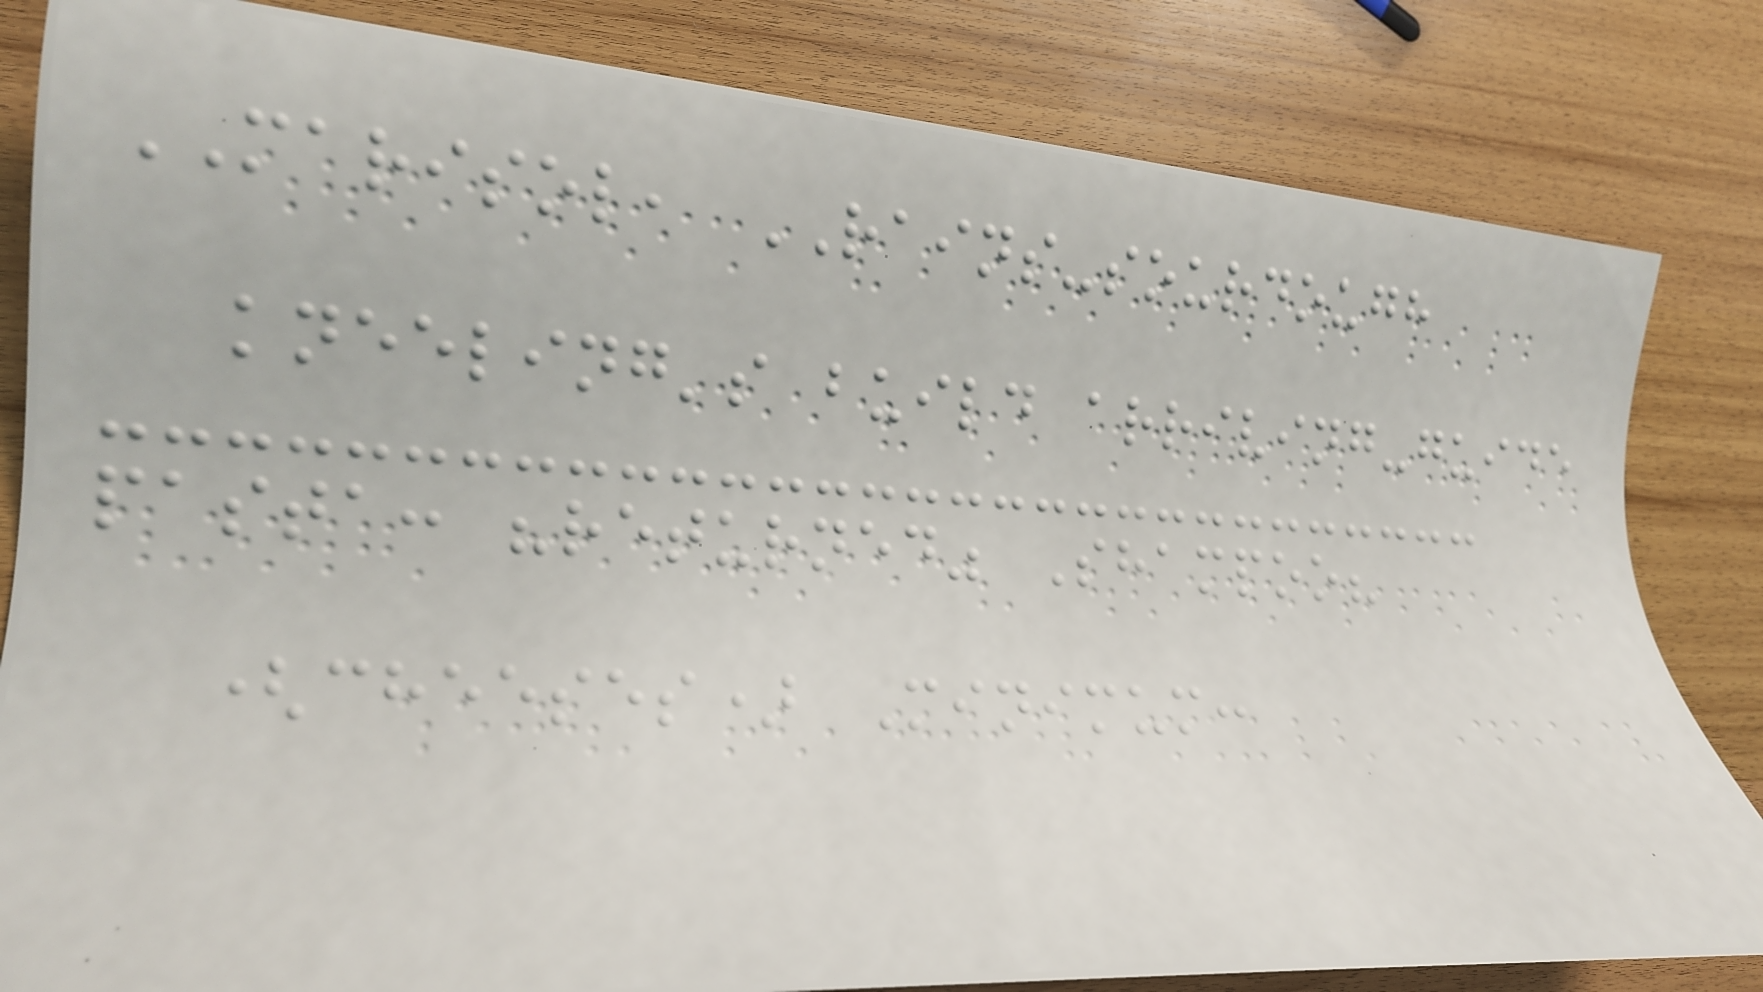MARISOL, RAINS-sourdough
kneeling's build arriving-guide
pasta: "returned" Shampoo?
(cheeses) Minimum:
